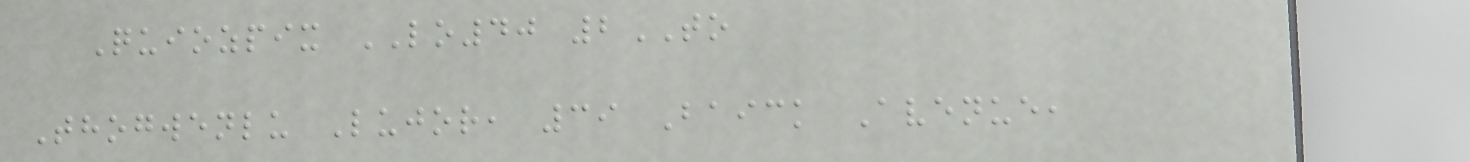Quiozpix LO40 2TO
Thogwenlu Lujor, 39 Baick Avenue,
